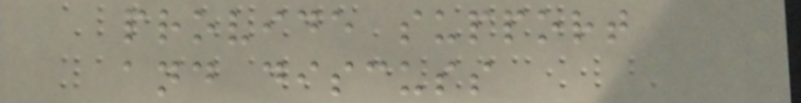provide support
and discuss
